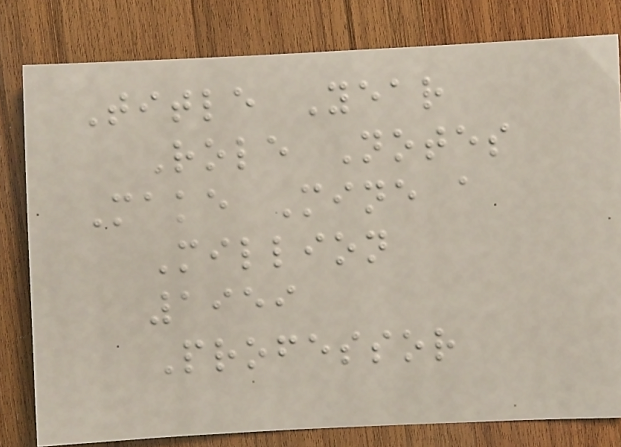Title Year
Role Notes
Make Mine a
Million
1959
Professor
